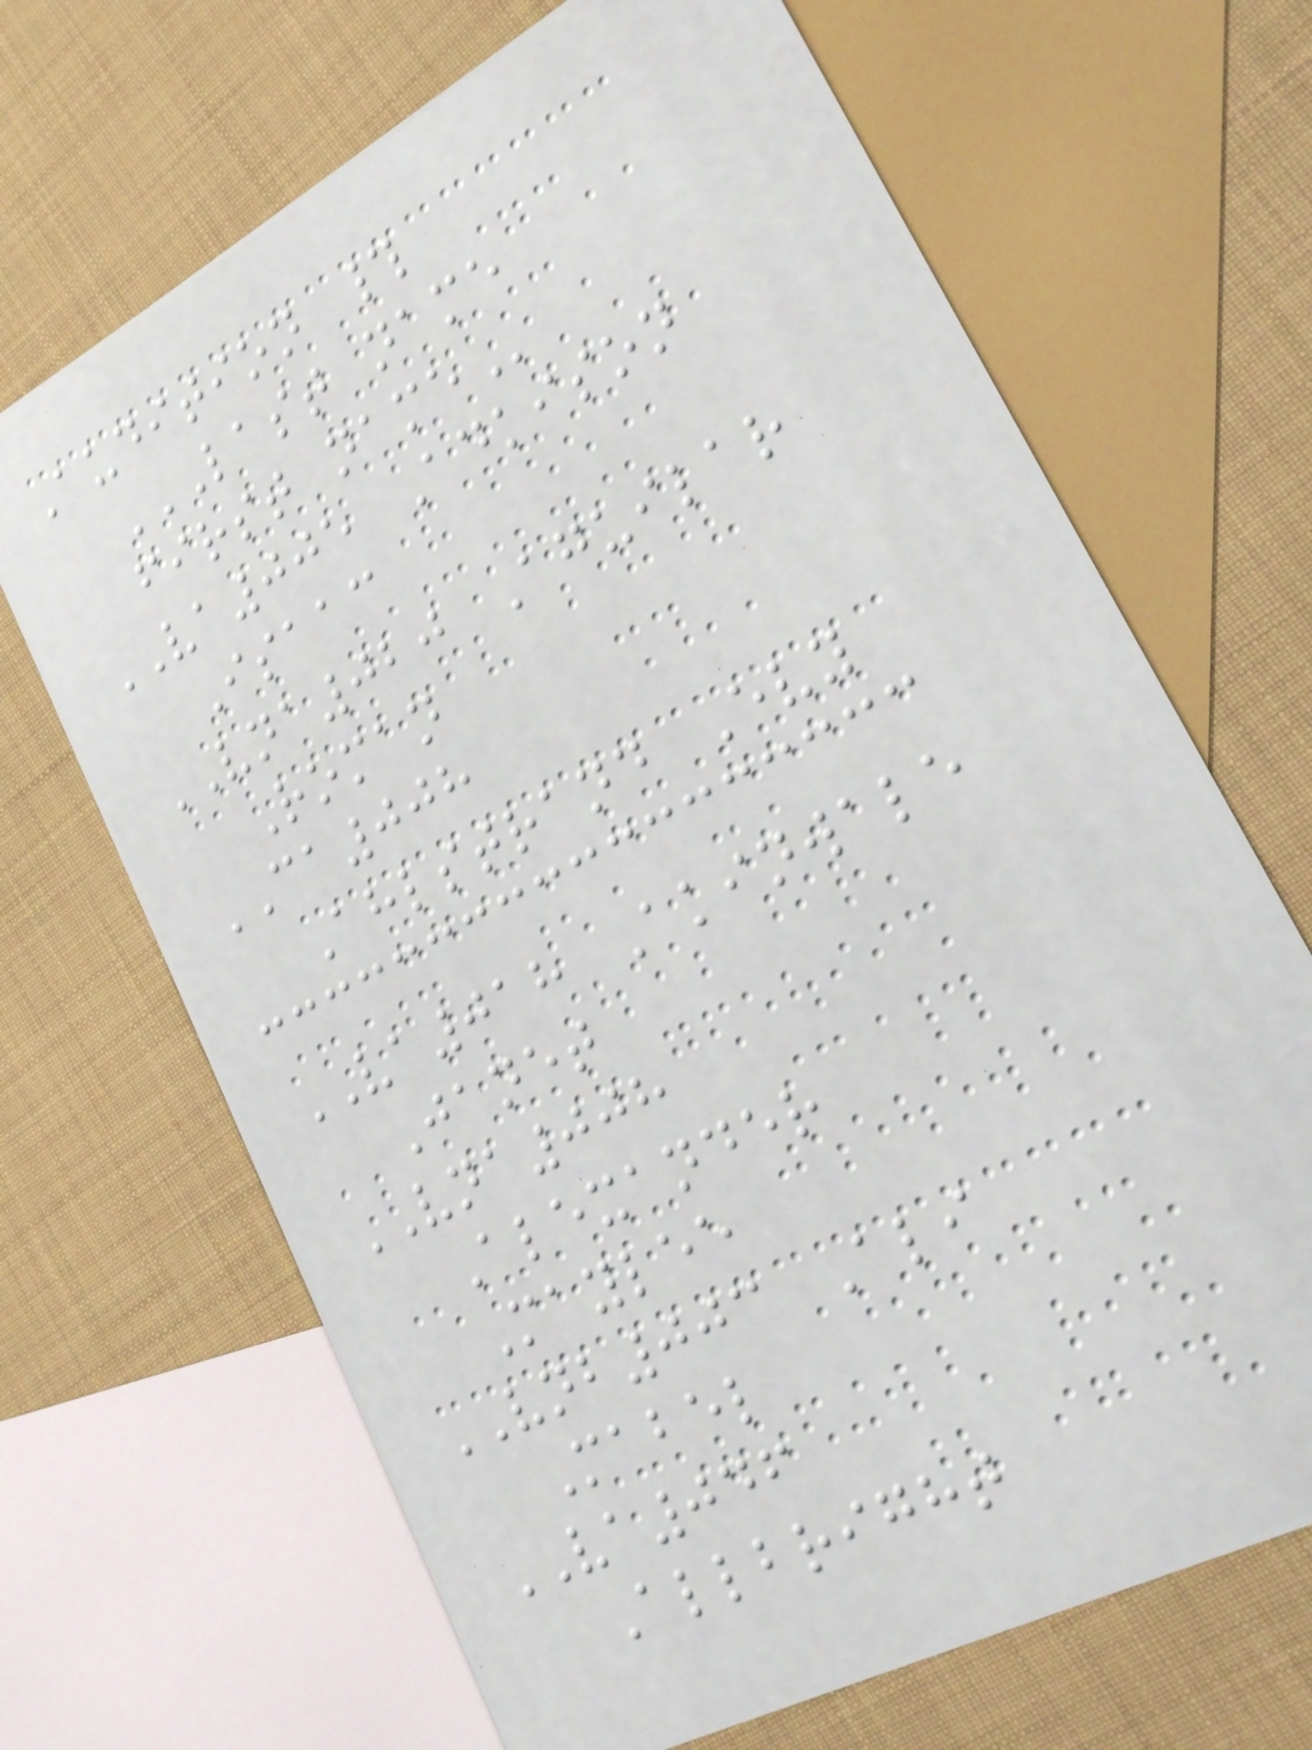Audition #
LAST NAME
FIRST NAME
VA005 Adkison
Isaac
VNA020 Aguilar
Roman
CA008
Ahlstrand Evy
VA018 Akinwale
Janet
VNA008
Alexander
Maylee
VNB003 Ali
Mabel
VA046
Allbright
